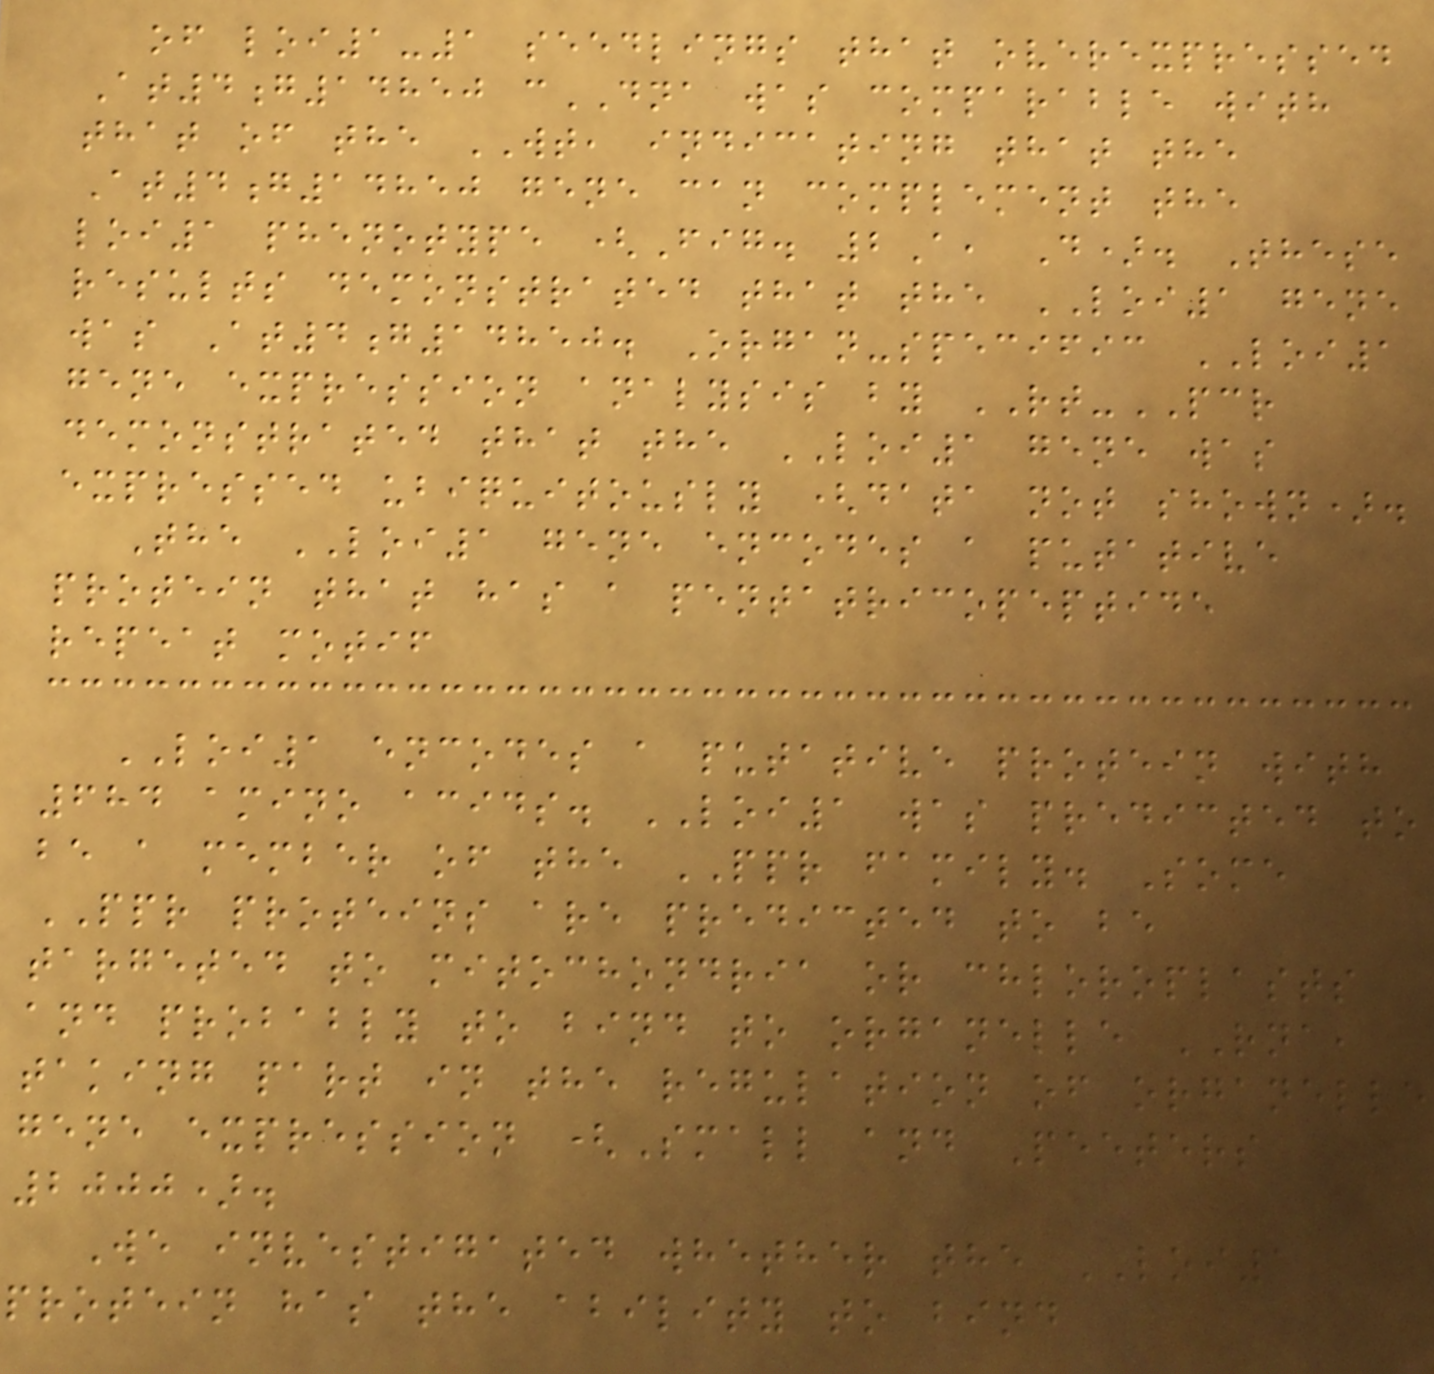of loi1-1 seedlings that overexpressed
At4g14850 cDNA was comparable with
that of the WT, indicating that the
At4g14850 gene can complement the
loi1 phenotype (Fig. 2A, D). These
results demonstrated that the LOI1 gene
was At4g14850. Organ-specific LOI1
gene expression analysis by RT-PCR
demonstrated that the LOI1 gene was
expressed ubiquitously (data not shown).
The LOI1 gene encodes a putative
protein that has a pentatricopeptide
repeat motif
LOI1 encodes a putative protein with
684 amino acids. LOI1 was predicted to
be a member of the PPR family. Some
PPR proteins are predicted to be
targeted to mitochondria or chloroplasts
and probably to bind to organelle RNA,
taking part in the regulation of organelle
gene expression (Small and Peeters
2000).
We investigated whether the LOI1
protein has the ability to bind
